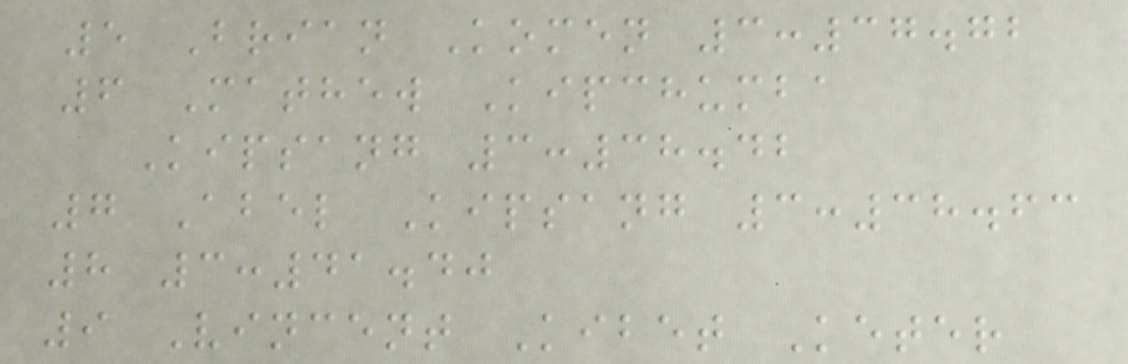5 Brian Komen 3:37.72
6 Mathew Kipchumba
Kipsang 3:38.42
7 Abel Kipsang 3:38.63
8 3:41.40
9 Vincent Kibet Keter
